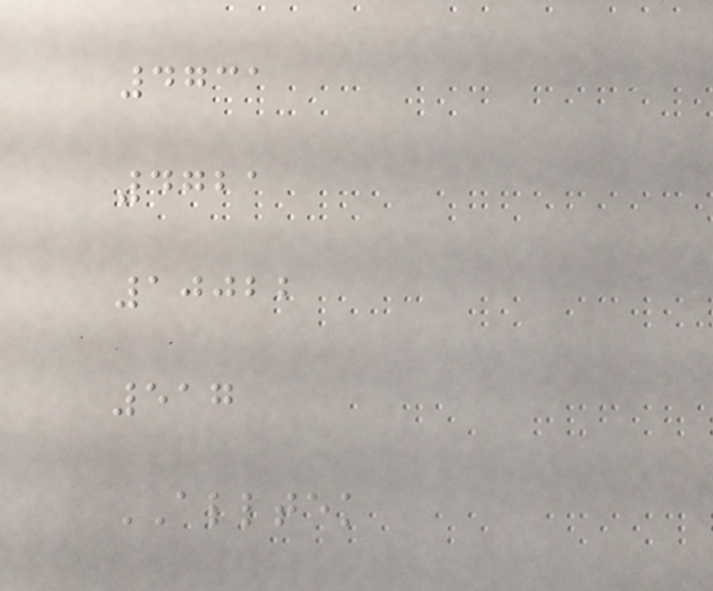4731
4721
10022
517
ALLTEK
